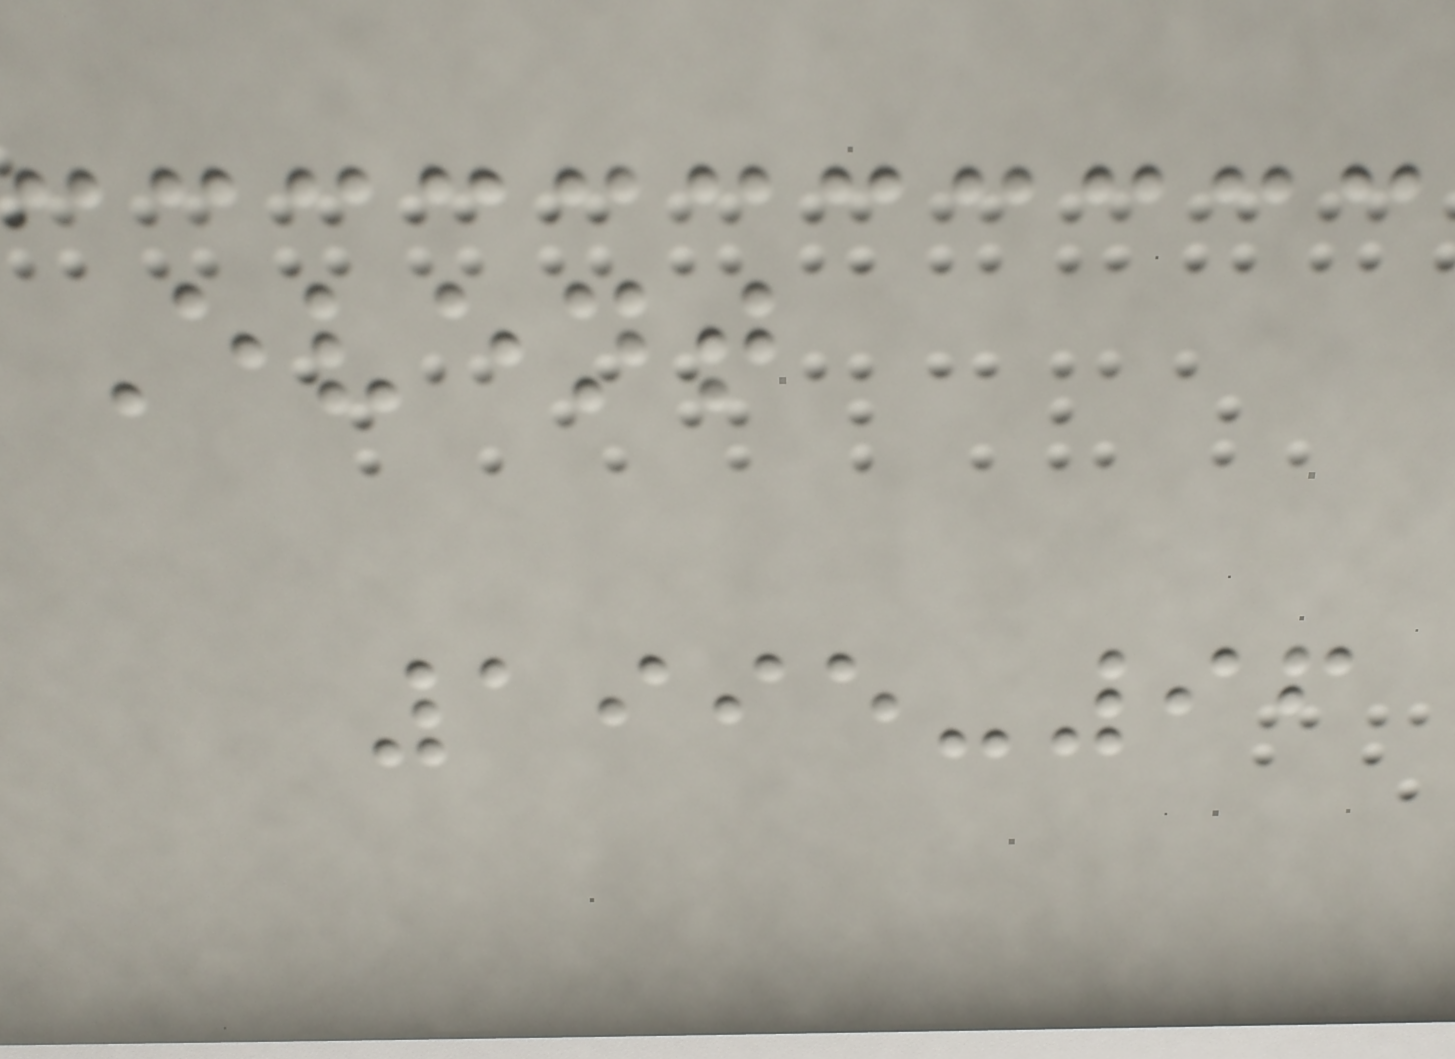Event
1995-96
